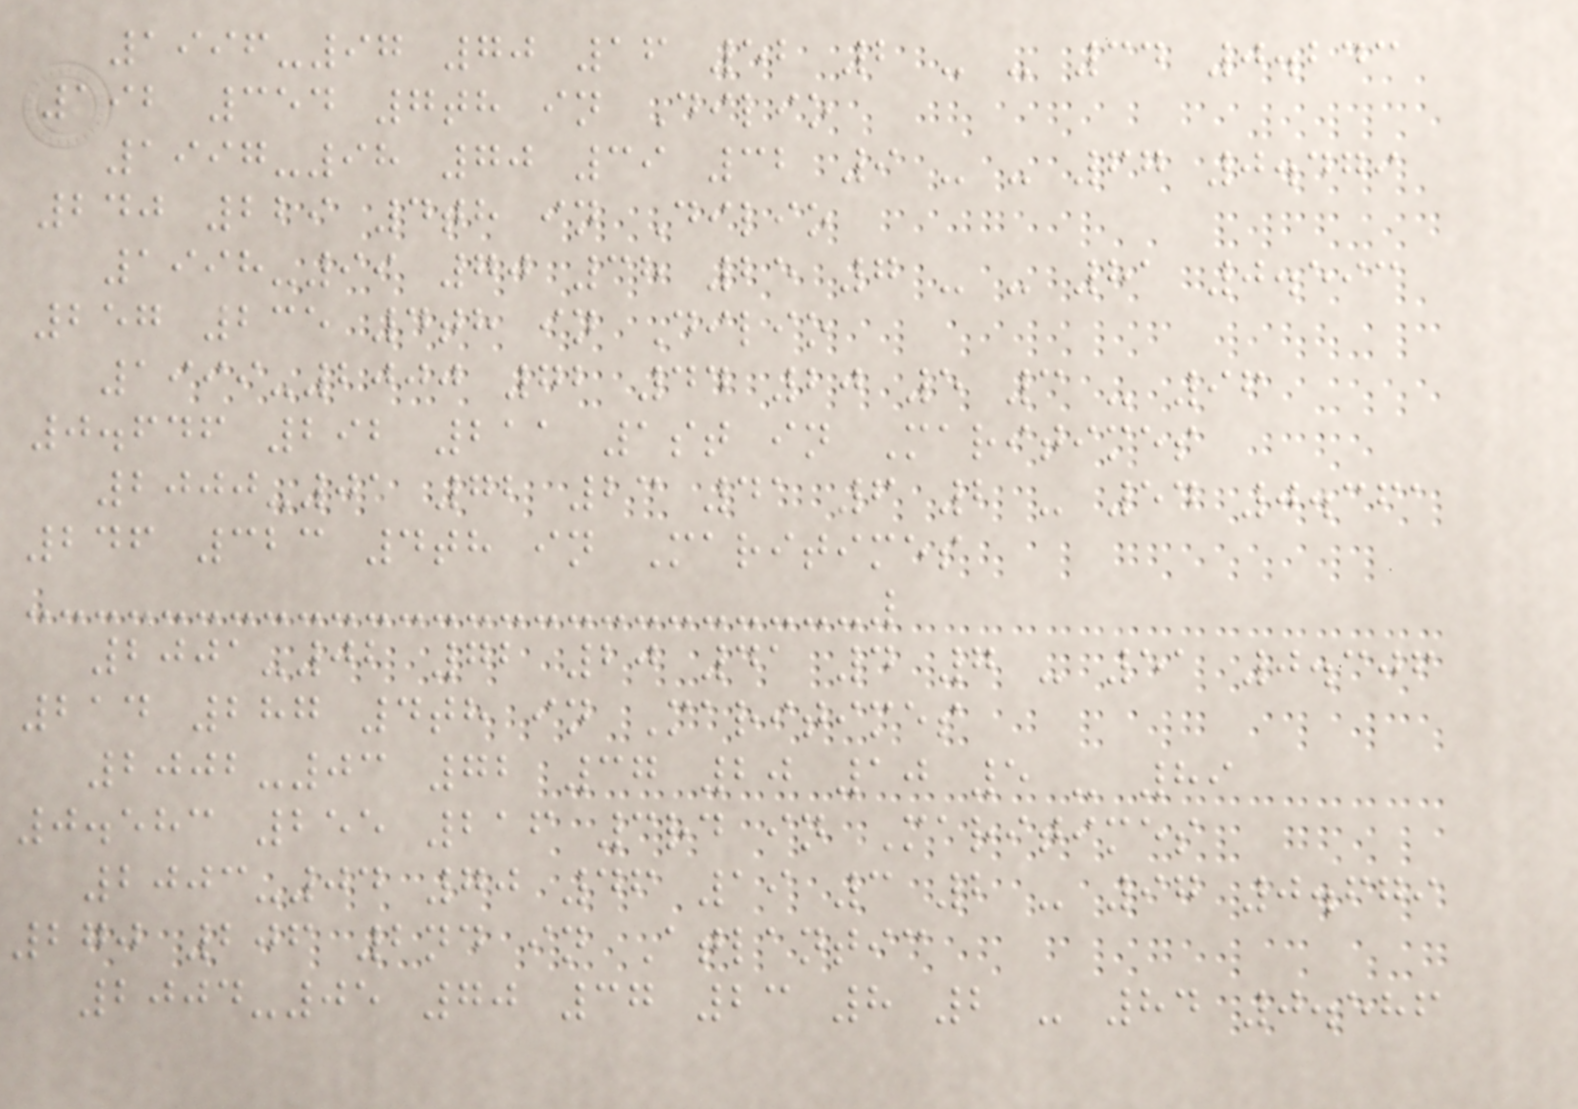1996-97 70 16 52 2 - - 34 0.243
192 354 7th in Dilio
1997-98 70 39 32 9 - - 67 0.479
240 229 4th in Dilio
1998-99 70 38 25 7 - - 81 0.593
257 235 4th in Dilio
1999-2000 72 44 20 5 3 - 96
0.646 292 211 1st in Maritimes
2000-01 72 23 41 6 2 - 54 0.361
246 323 4th in Maritimes
2001-02 72 20 41 4 7 - 51 0.306
214 287 4th in Maritimes
2002-03 72 37 20 10 5 - 89
0.583 255 216 3rd in Maritimes
2003-04 70 46 19 3 2 - 97 0.679
270 206 2nd in Atlantic
2004-05 70 37 23 8 2 - 84 0.586
